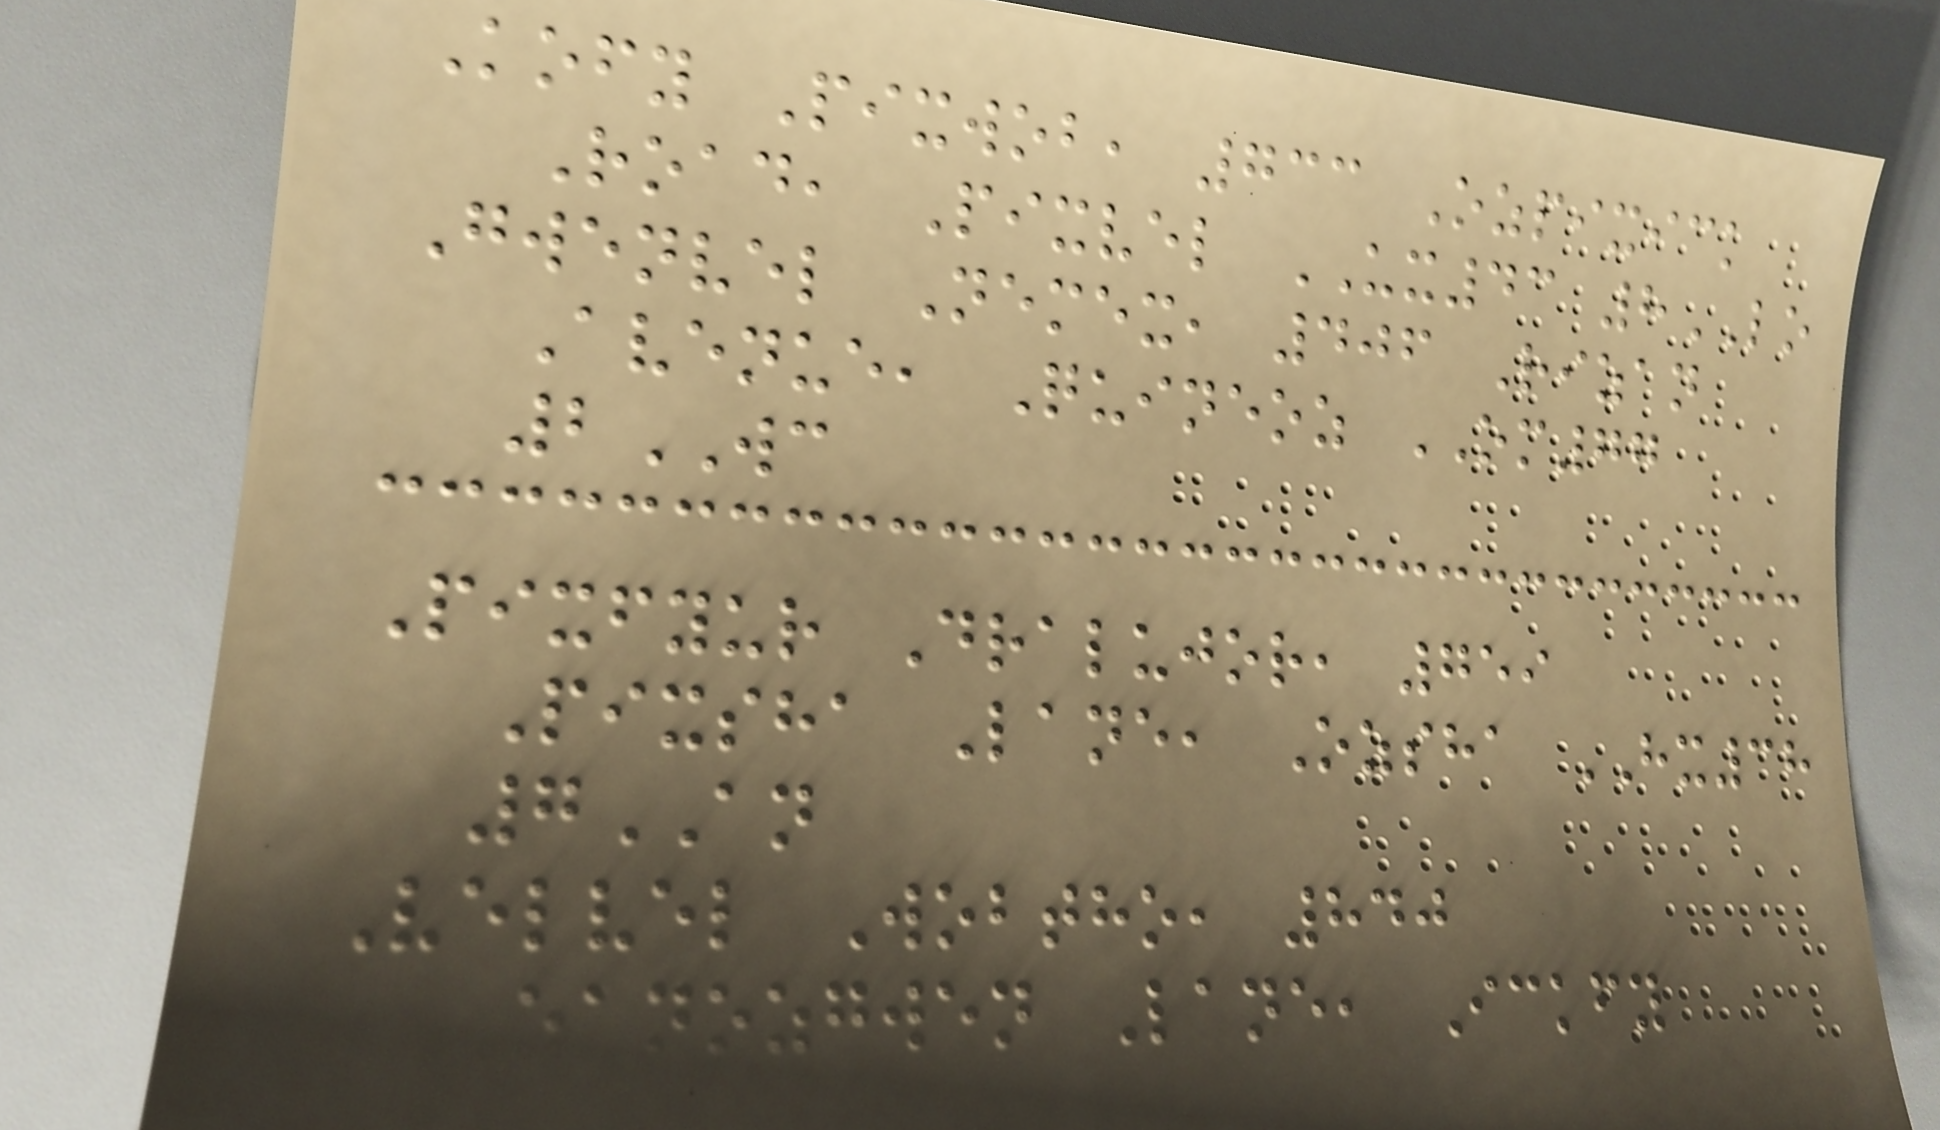Kofy Pixwob, 733 Ozpixick
Road, Pixvel UX43 8LO
Gwenvel Nemex, 406 Rizan
Avenue, Quineoz OM77
2WC
Pixfyur Dralujor, 759
Pixsha Lane, Ozsha HX38
7AN
Velvel Wobtho, 840
Zanozgwen Lane, Ickfy
